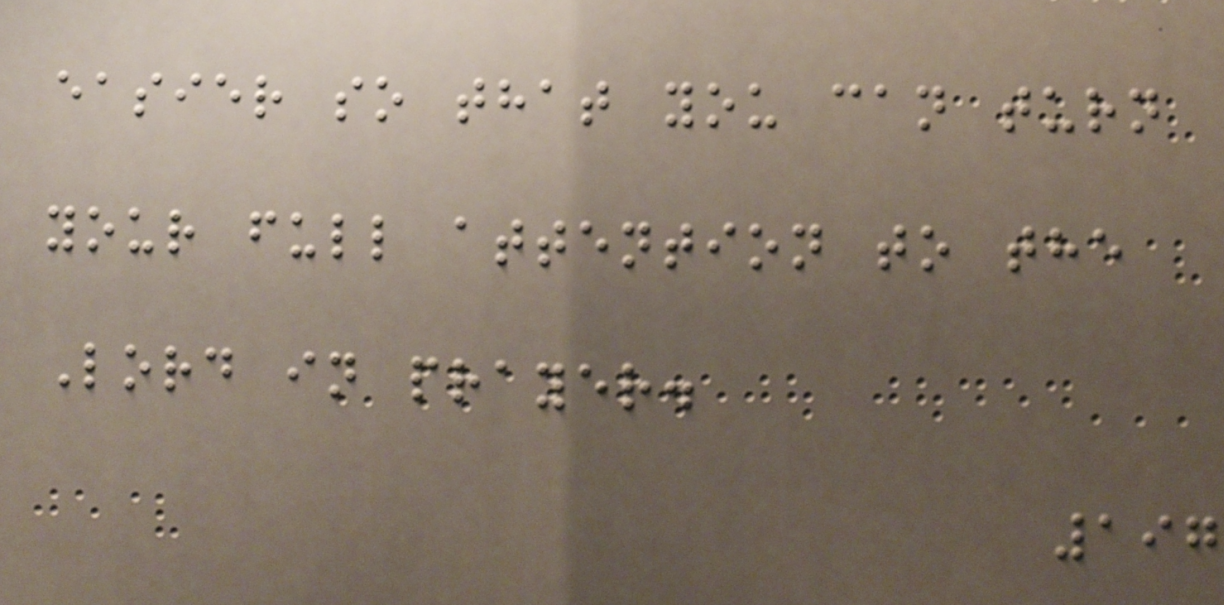easier so that you can turn
your full attention to the
Lord in prayer.
197
